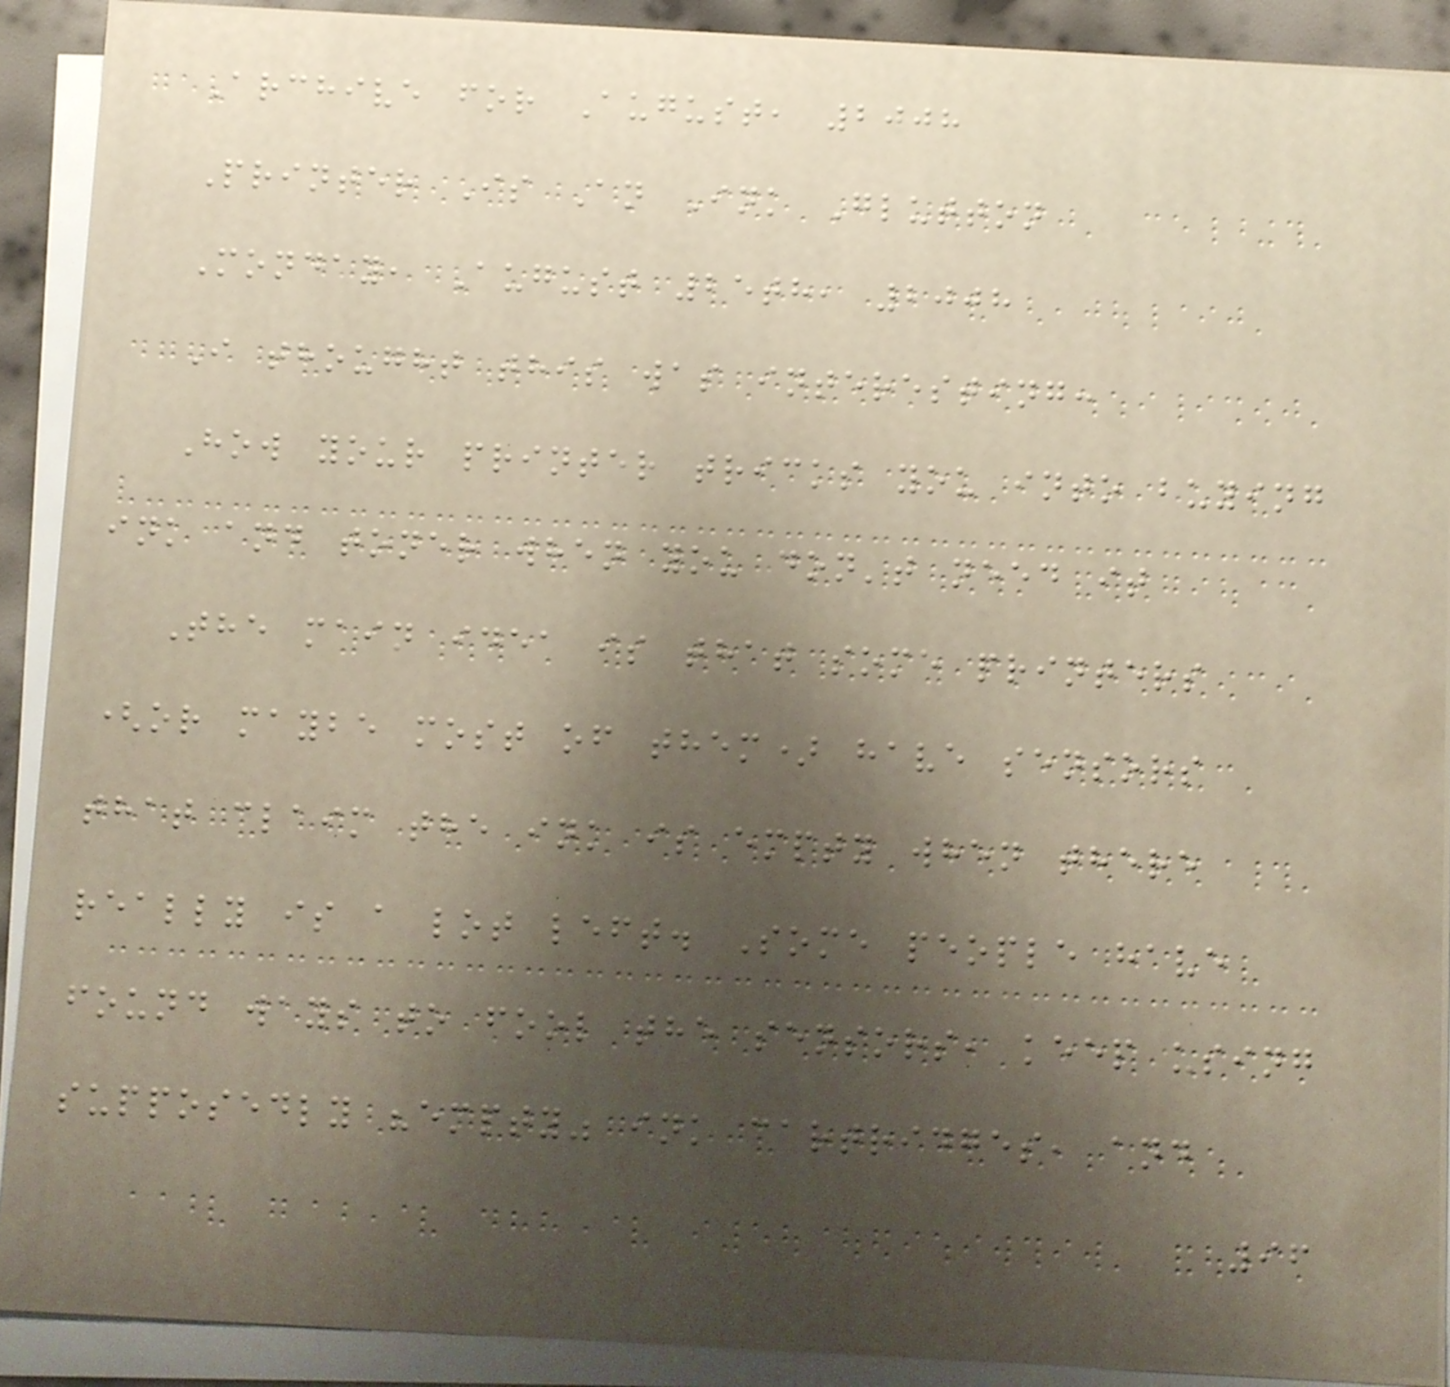Archive for August, 2008
Printer Is An Ink Glutton
Monday, August 25th, 2008
I thought this was interesting:
How your printer tricks you into buying
ink and toner when you don't need it
The main idea is that some printers
(or maybe most of them) have sensors
that claim the ink is empty when there
really is a lot left. Some people have
found ways to fool the sensors, keep using
supposedly "empty" ink cartridges, and
96
